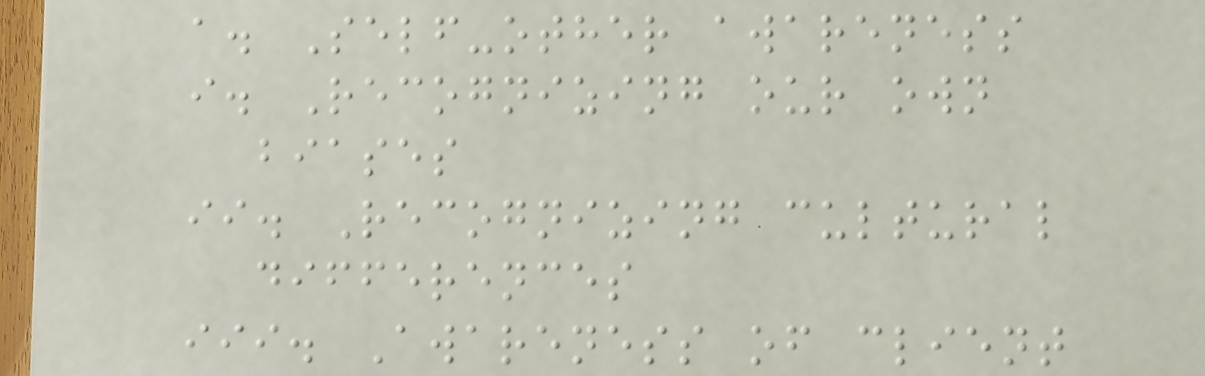a. Self-other awareness
i. Recognizing our own
biases
ii. Recognizing cultural
differences
iii. Awareness of client
